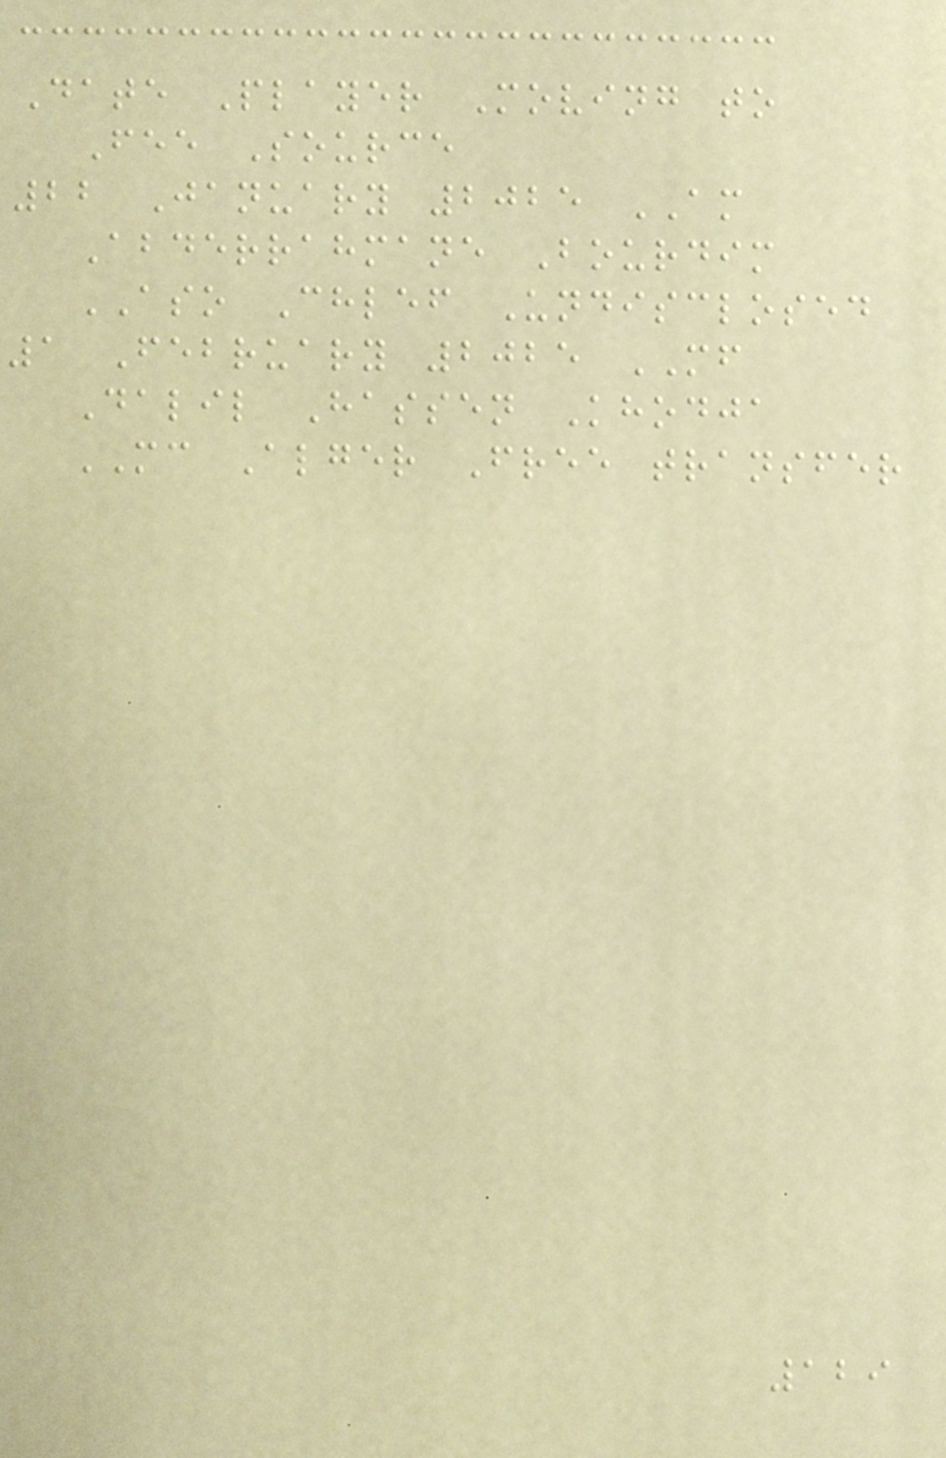Date Player Moving to
Fee Source
22 January 2025 AM
Abderrahmane Bourdim
ASO Chlef Undisclosed
1 February 2025 MF
Dalil Hassen Khodja
MC Alger Free transfer
129
